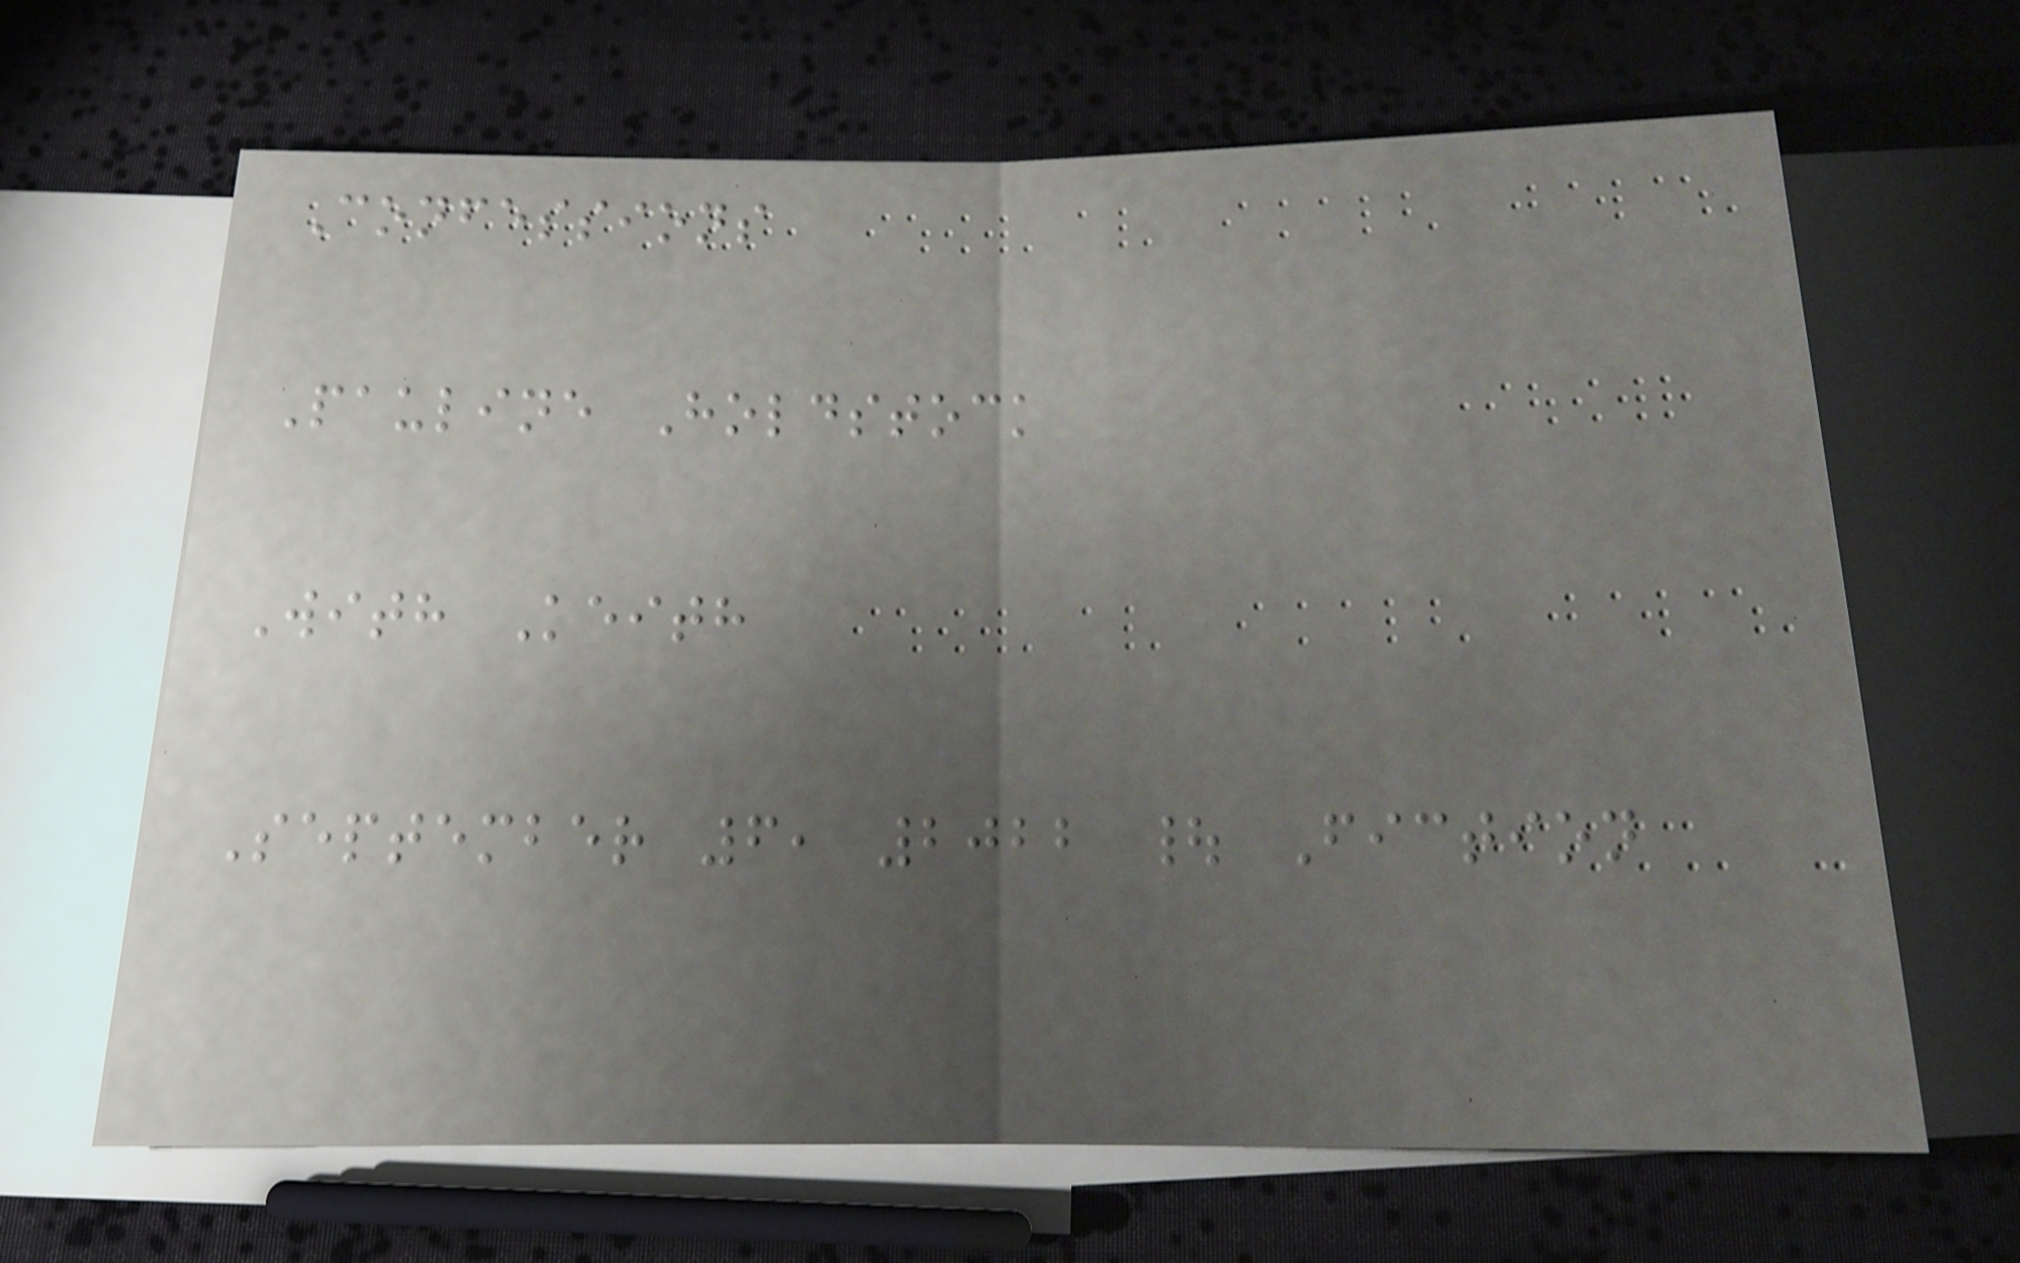Confessions
Pauline Holdstock
With Keith
September 6, 2022 | Fiction
